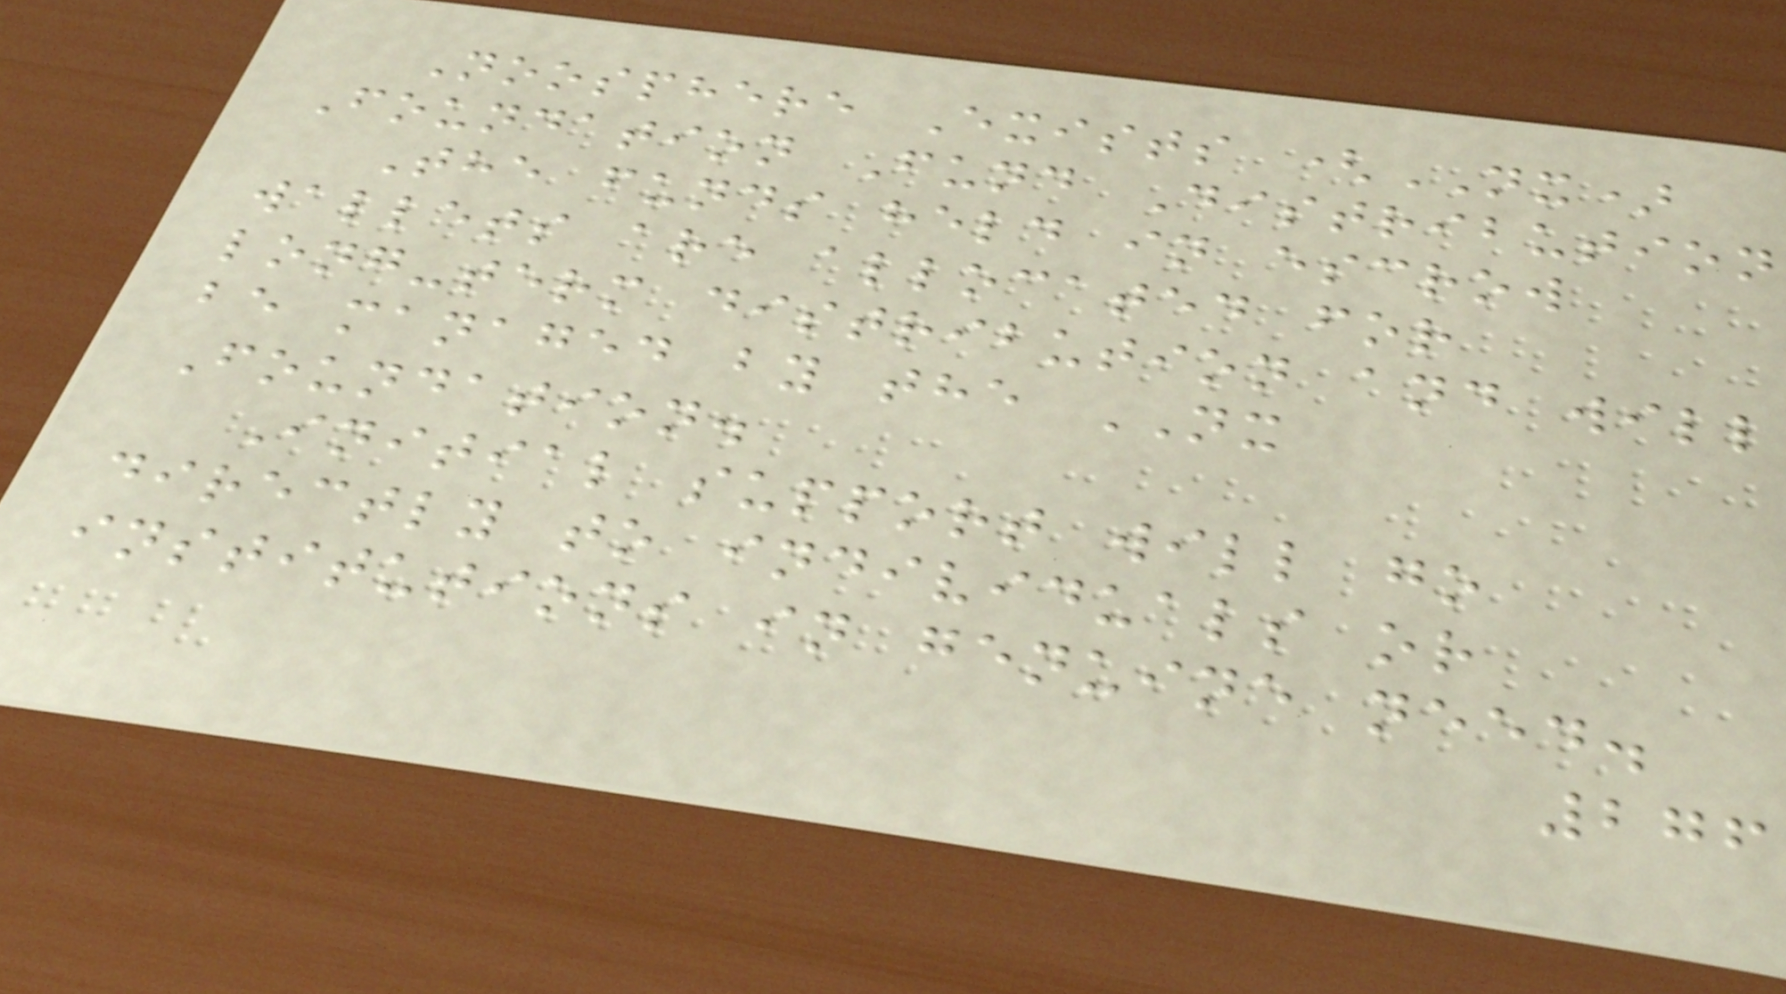Noosphere Exists (NX)
Foundation Fund Distribution
The funds held in escrow
wallets are allocated for
long-term distribution and will
be managed by the NX
Foundation.
Initial support will go
directly to individuals or
institutions in genuine need.
276
